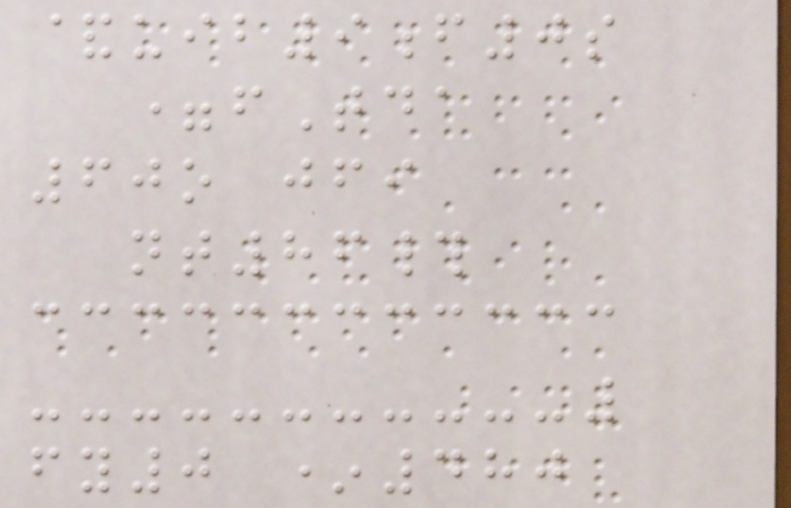&uib9f0s
=fTda
60o jfi
nt86#
fy0 *480
